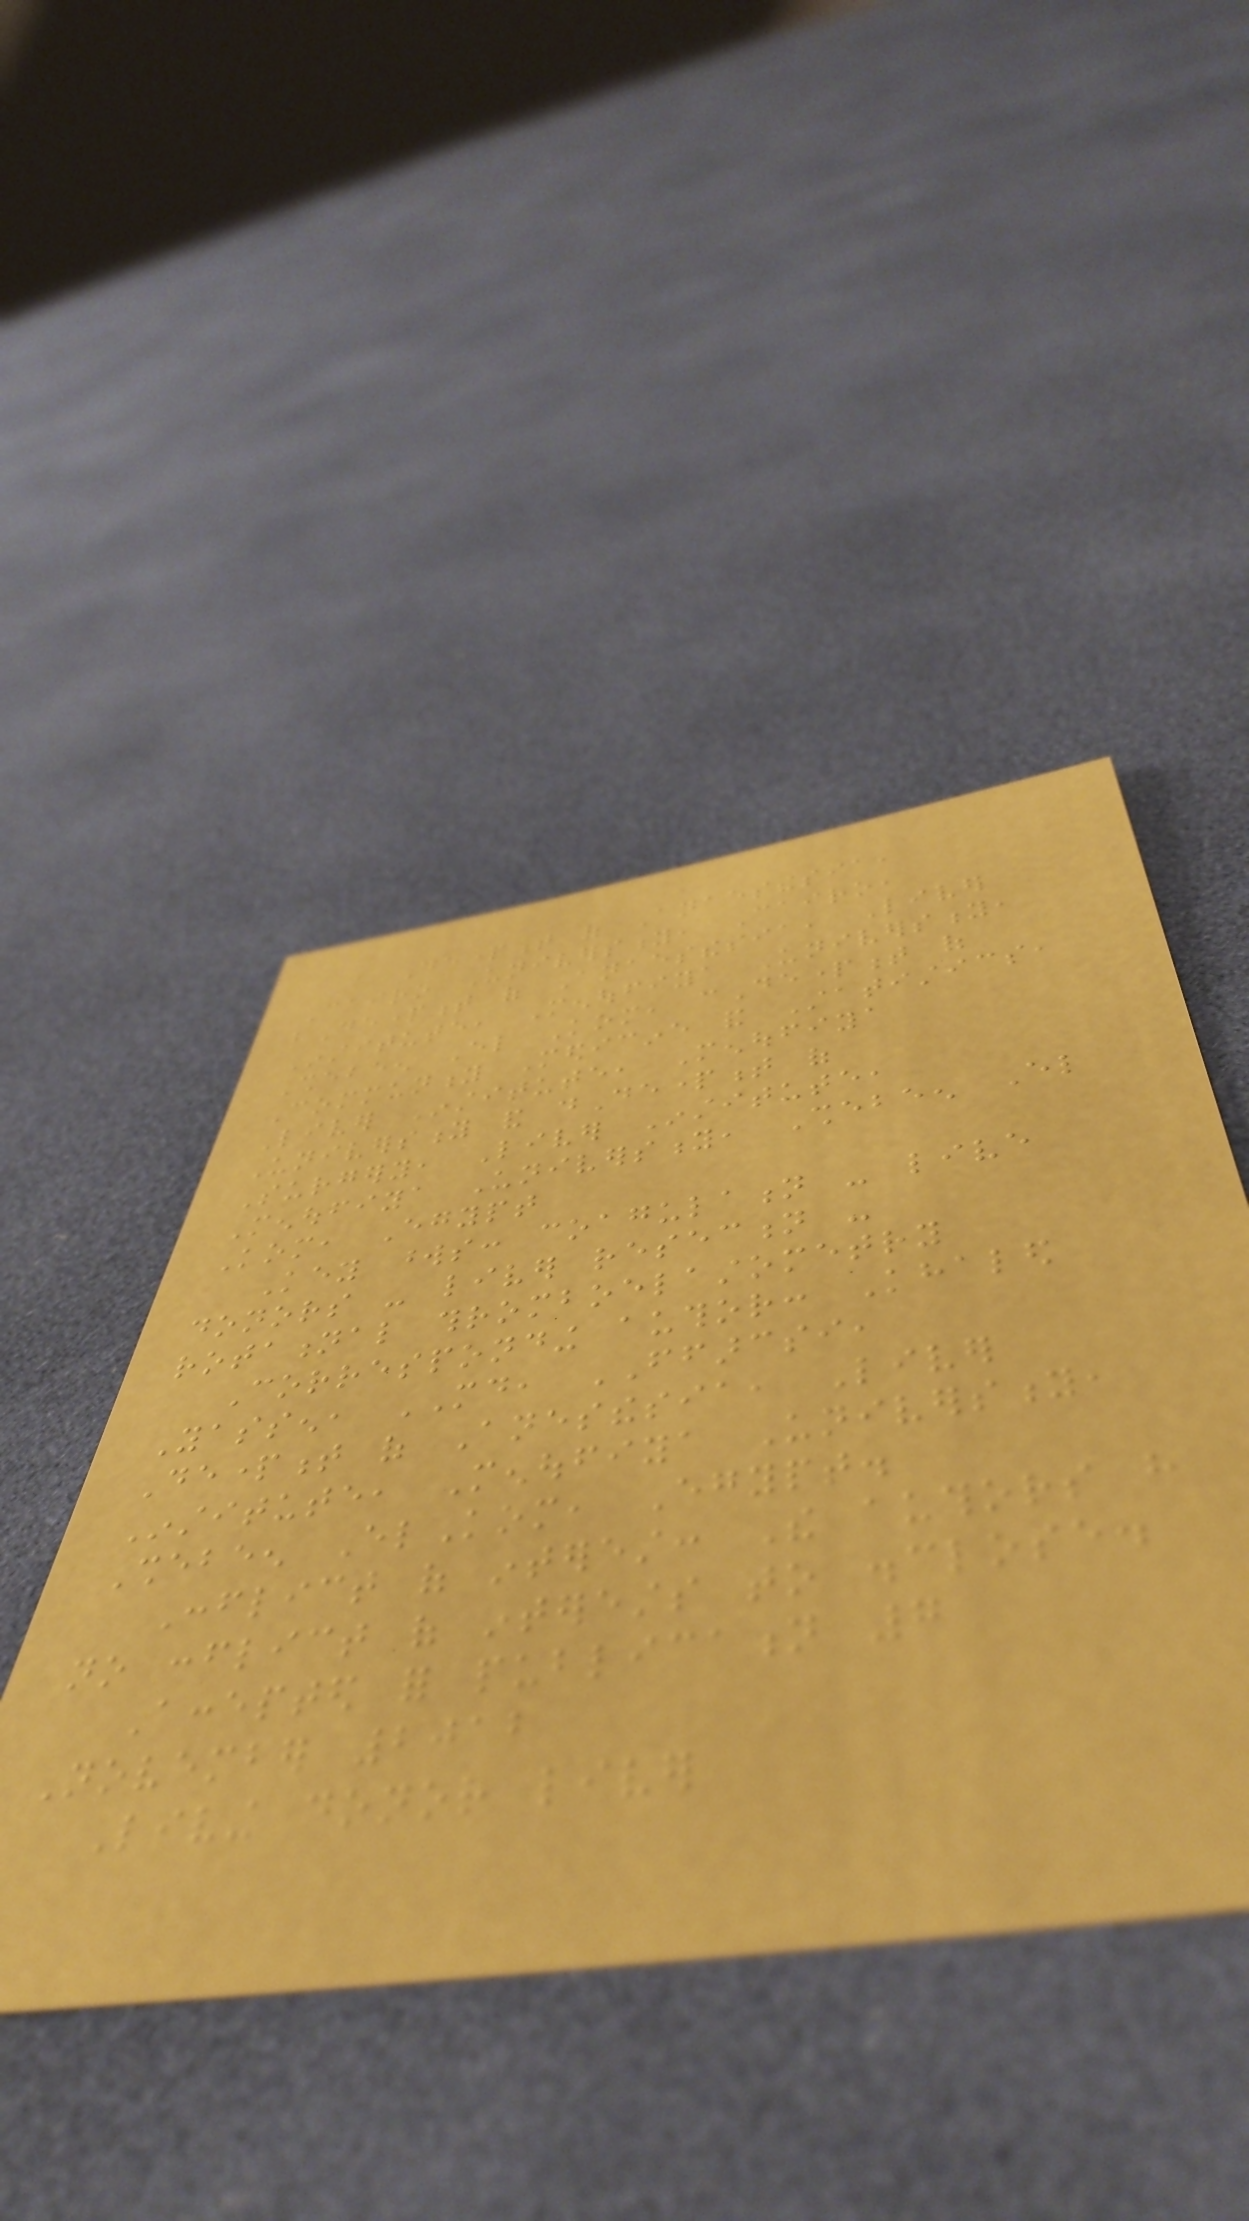a Department of Anaesthesia,
Cairo University, Cairo,
bDepartment of Anaesthesia, Liver
Institute, Menoufiya University,
Shebeen El Kom, cDepartment of
Community Medicine and Statistics,
Liver Institute, Menoufiya
University and dDepartment of
Surgery, Liver Institute,
Menoufiya University, Shebeen El
Kom, Egypt
Key words: coagulation - live
donors - liver resection -
rotational thromboelastometry
Corresponding author: Khaled
Yassen, MD, FFARCSI,
Department of Anesthesia, Liver
Institute, Menoufiya University,
Shebeen ElKom, Egypt.
Conflict of interest: The authors have
no conflict of interests to disclose.
Accepted for publication 7
November 2012
Living donor liver
